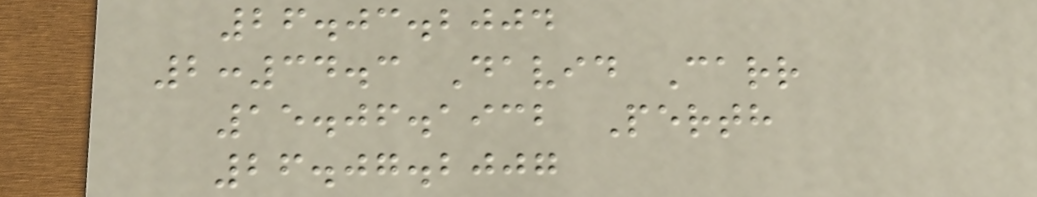26.03.2004
2:34.3 David Carr
15.06.1932 Perth
26.07.2007
